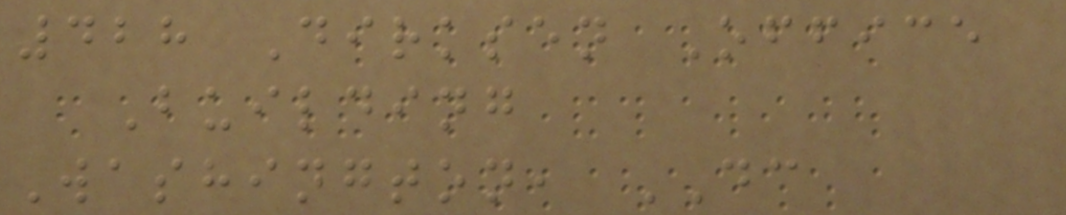428 Dirksen Office
Building
Washington, DC
